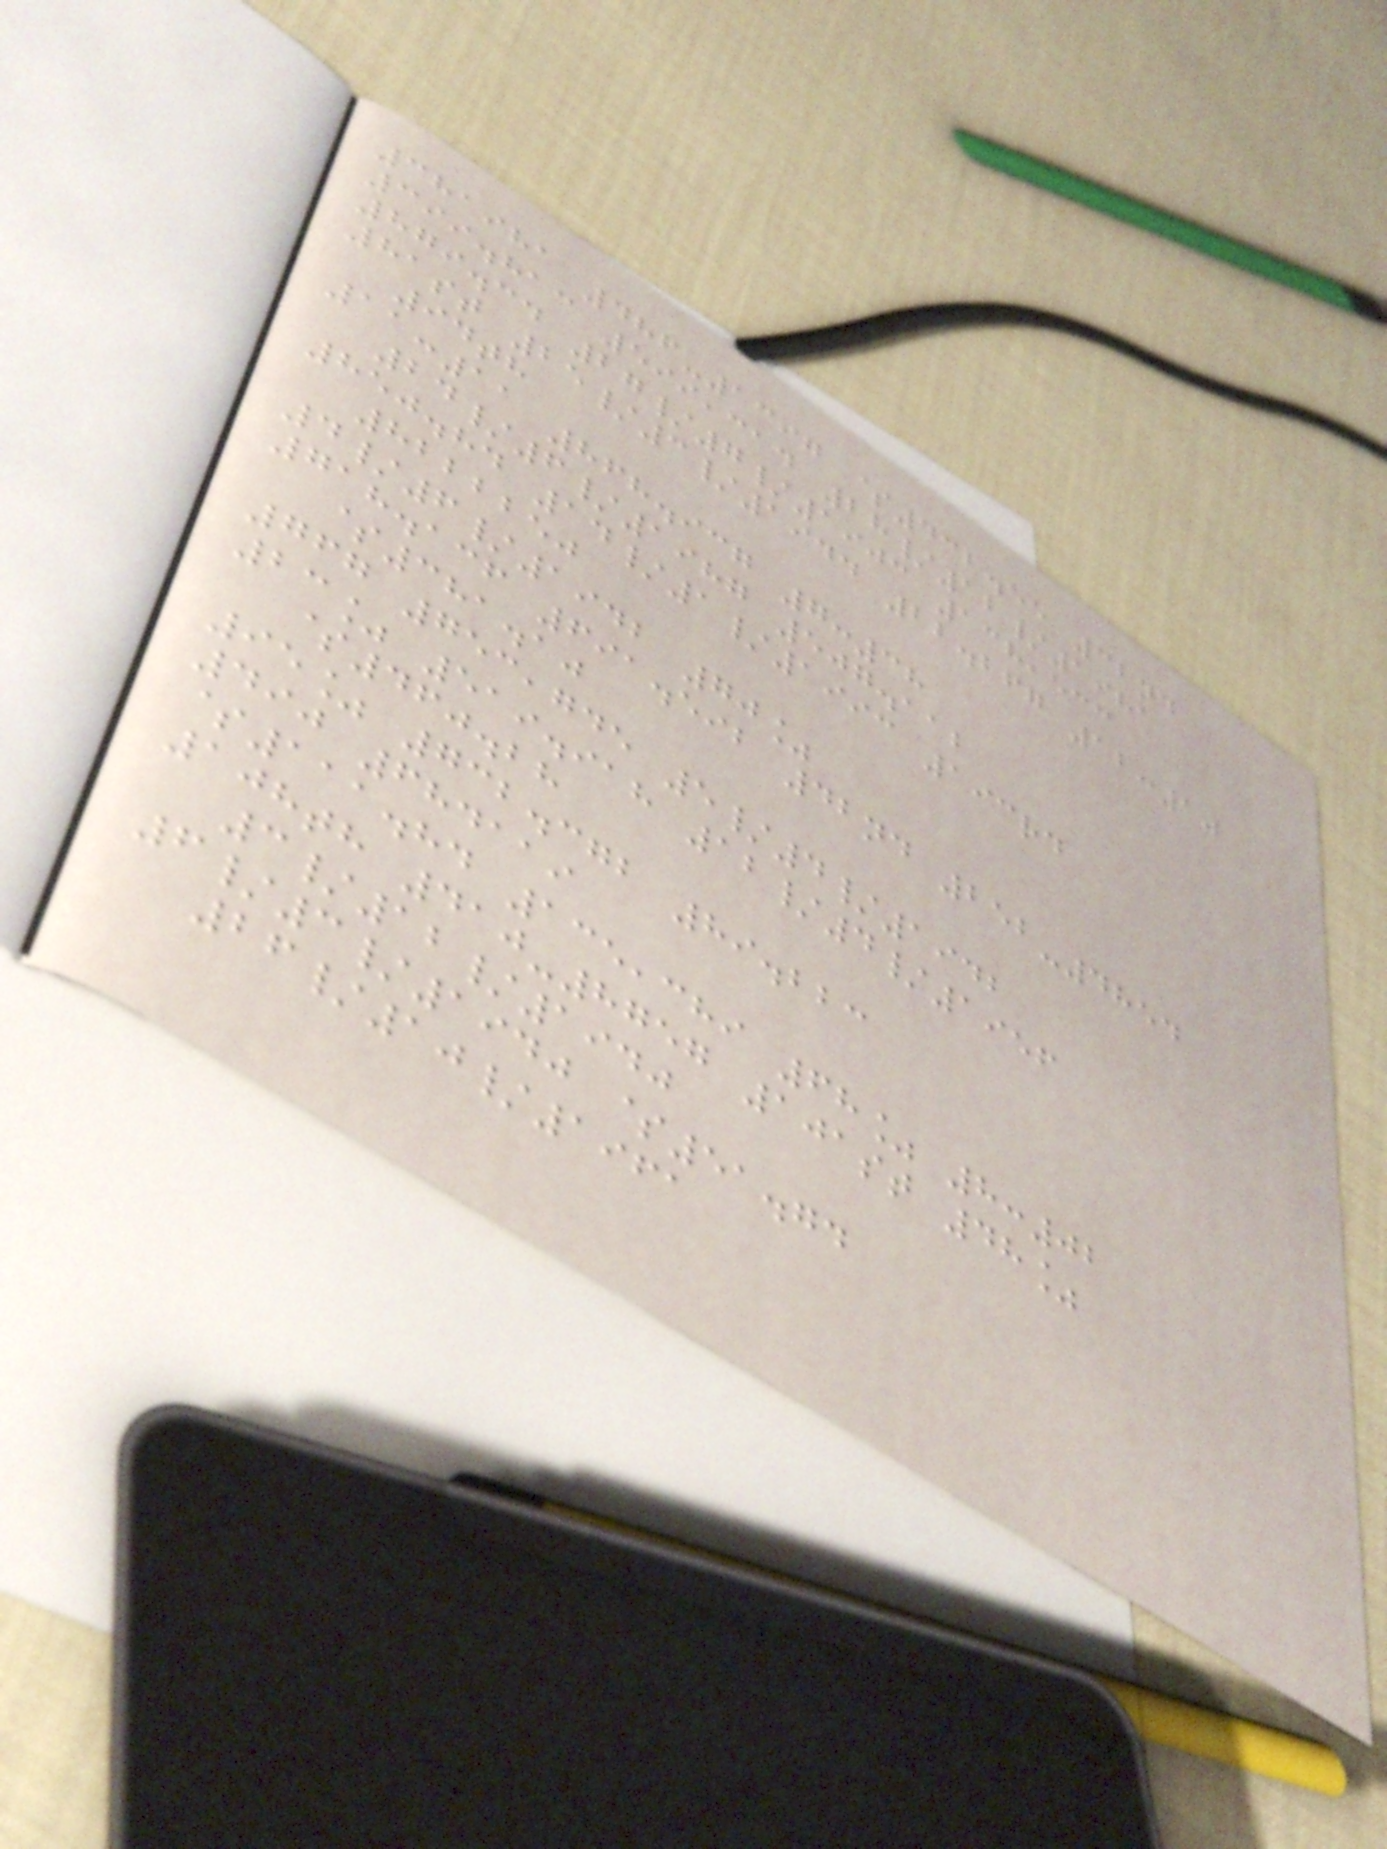381981 486-1397 $432.55 32nd
399.813 599,314 28/12/1981
879.34 27/7/1903 138,533
81st 25/3/1944 22.267 12:10
94th
11:11 868.937 7:38
24/6/1987 507.112
850.84 14/1/1993 193rd
8222250
4/6/1942 70%
718.136 691.592 42nd 252-4854
$381.10
767 753,745 5/4/1942
23% 519.918 12/4/1956
$460.28
95% 732.372 89.223
490 684119
$111.84 135,389 68% 8:02
108th 410-8757 101st 48%
3/12/1940
6/3/1940 $51.74
26/10/1961
